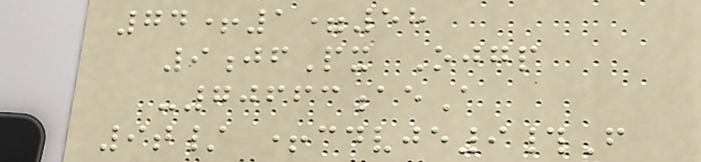74+1=58
9jfPx Ojgp
-70663aeA
9t/ +cdvje9#F
